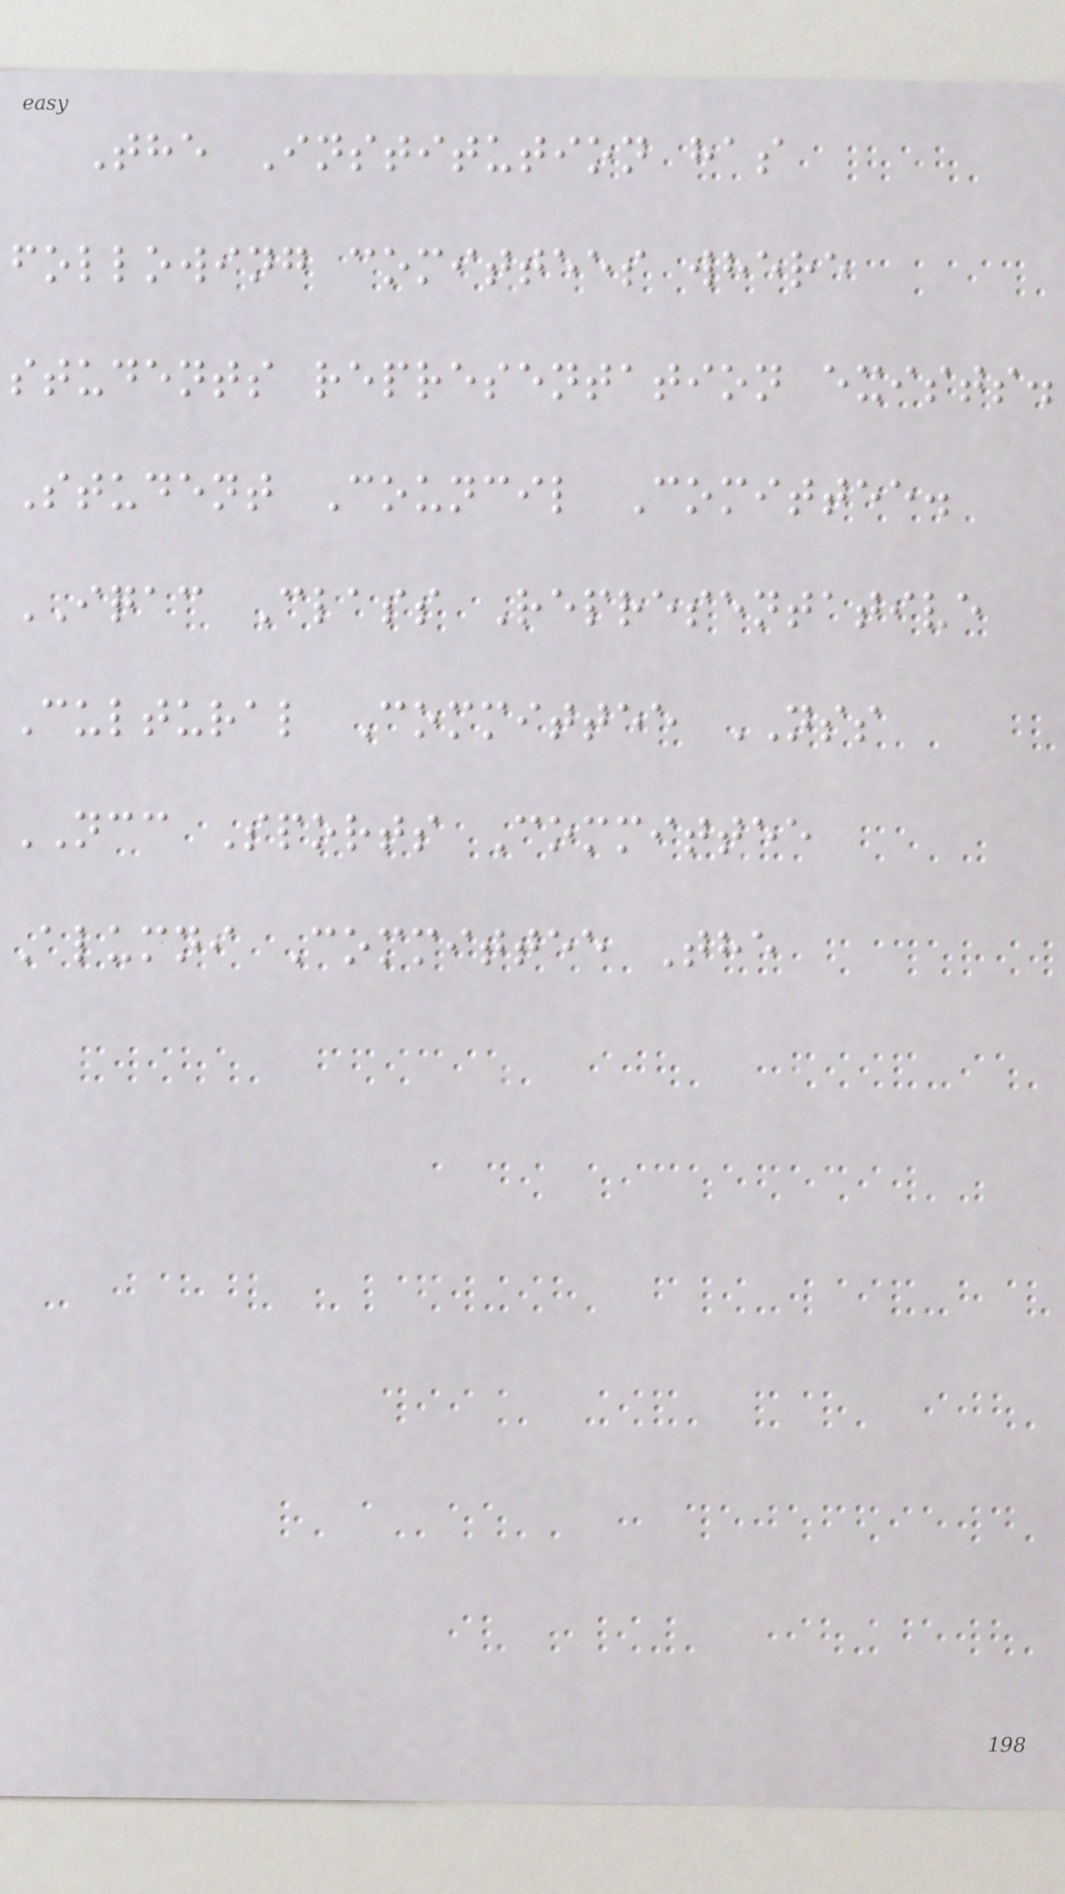The Institution has
following comittees where
students representation exists.
Student Council Comittee.
IQAC Class Representative
Cultural Committee NSS
NCC Sports Committee
Alumni Committee The
